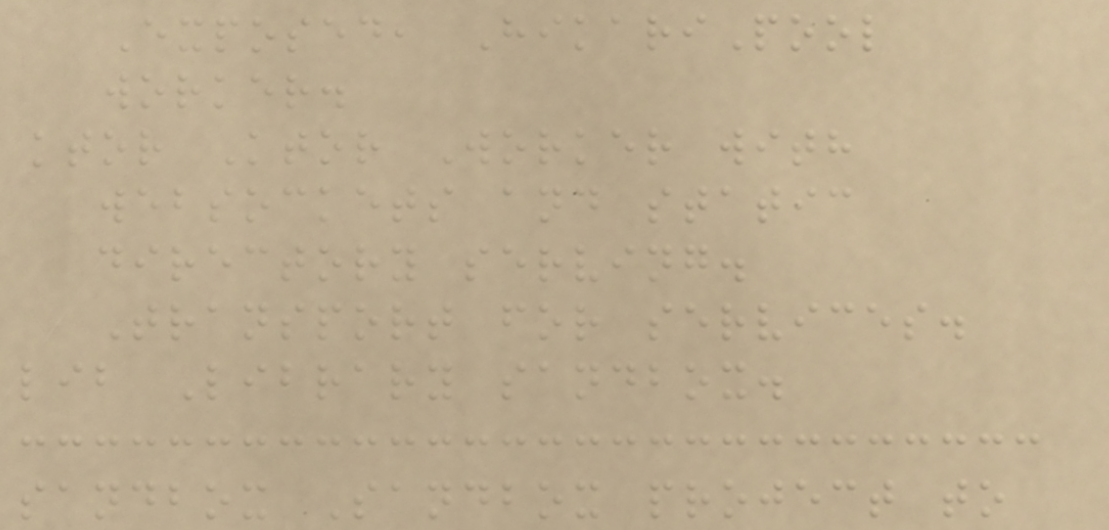Exposed, HikariPool
worker.
ktor Ktor Worker with
websockets and static
directory serving.
Transport for services.
lib Library sandbox.
sandbox Sandbox project to
